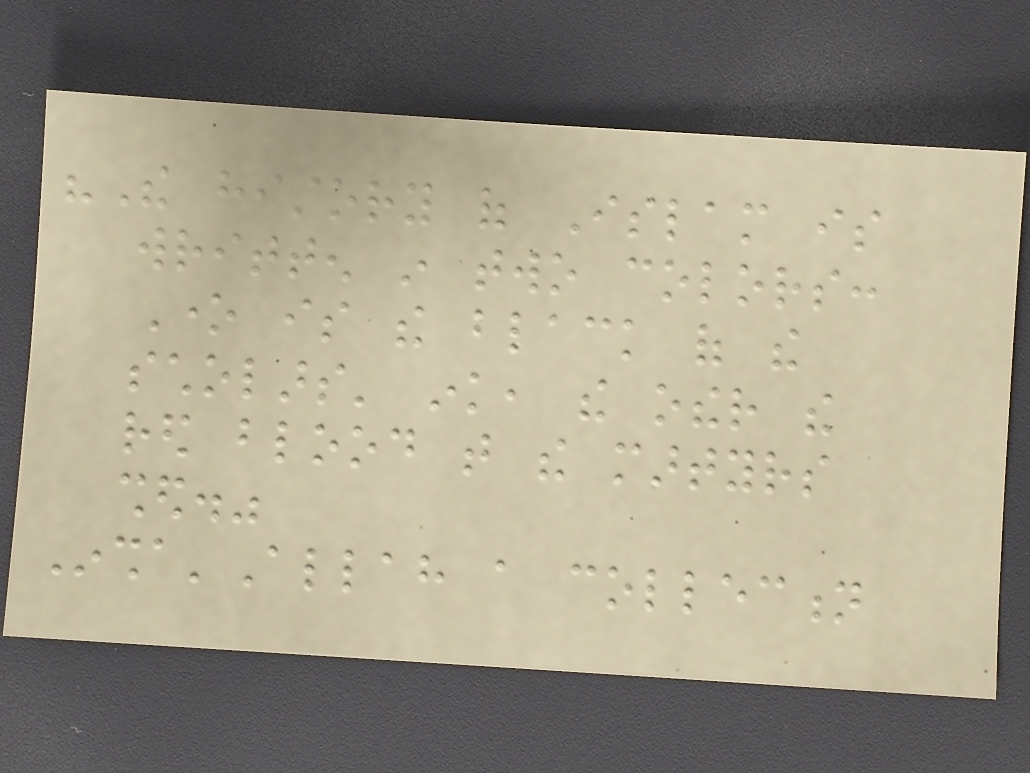"The history of Islam is
written in two colors:
One is the black of the
scholars' ink, the other the
red blood that the martyrs
shed."
Insha'Allah a collection
